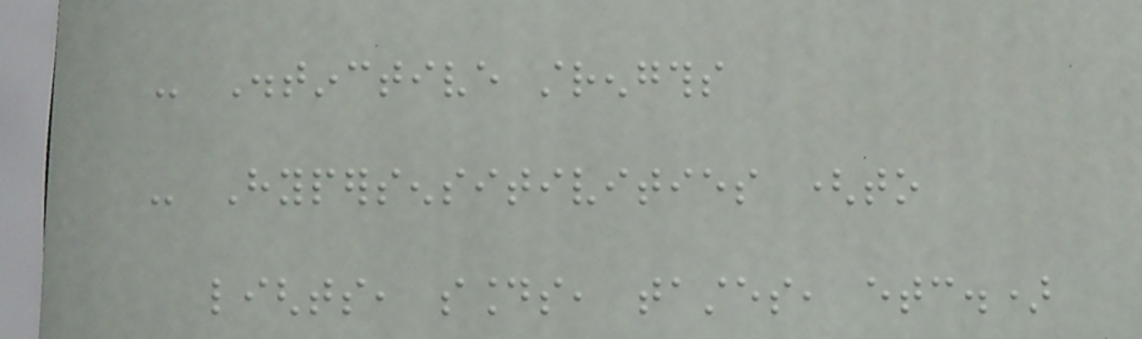- Distinctive strengths
- Hypersensitivities (to
lights, sounds, tastes, etc.)
